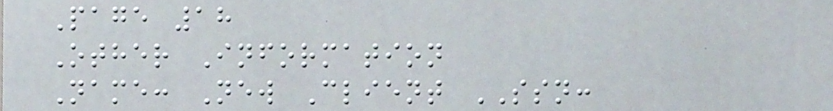Page 18
Other Information
Name: New Client SSN:
